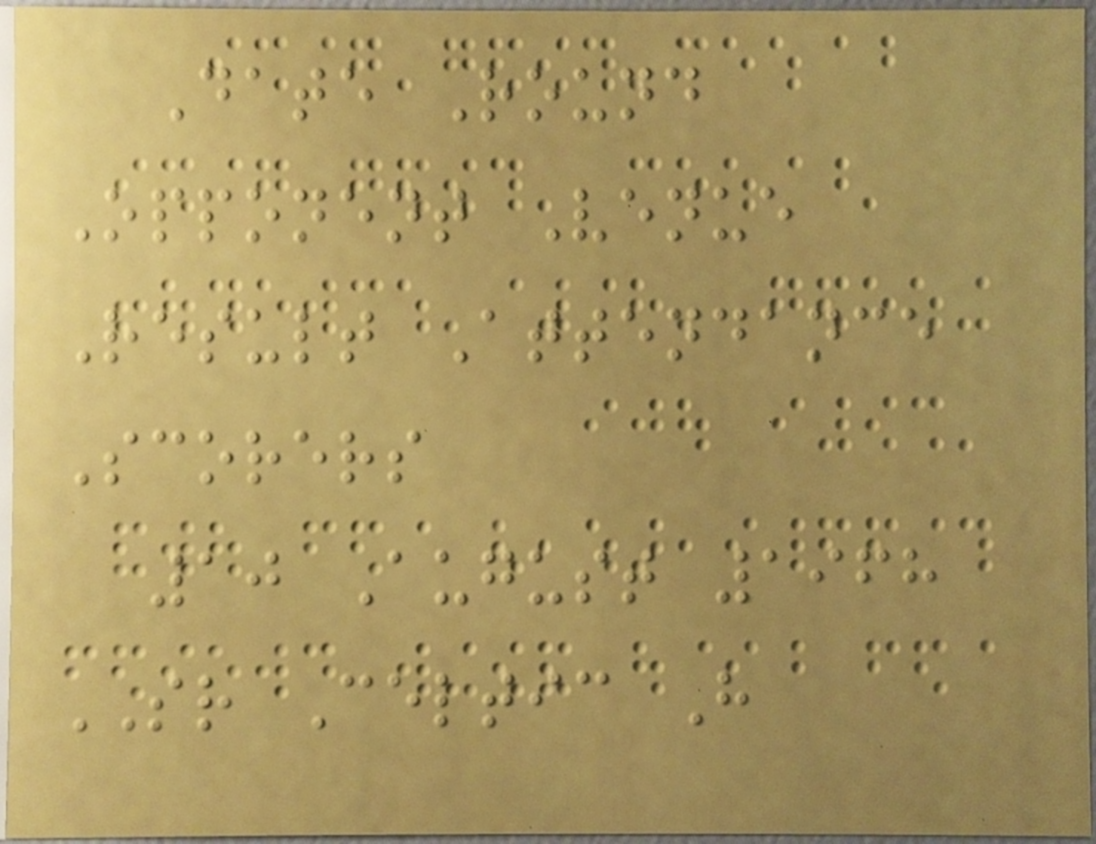Date Round
Opponent Venue
Result Attendance
Scorers
10 August 1968
SR Celtic H
